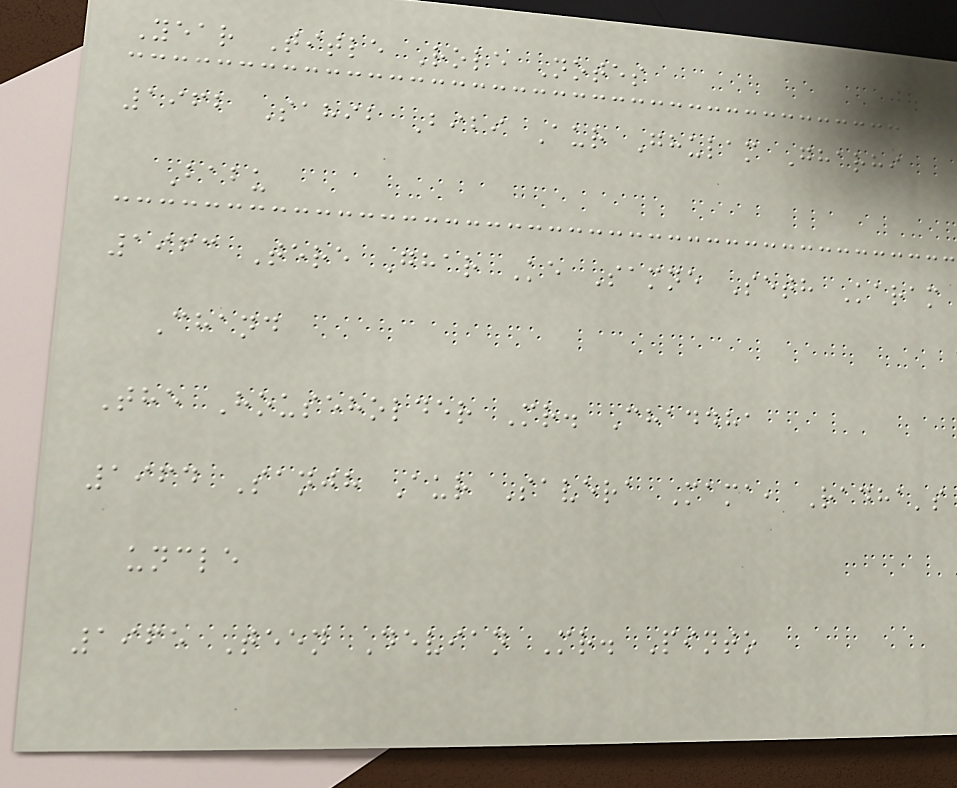Year Title Role Notes
1962 Sahib Bibi Aur Ghulam Gharhi
Babu
1963 Tere Ghar Ke Samne Seth Karam
Chand
The Householder Mr. Chaddha
1964 Sanjh Aur Savera Mama, Radha's
uncle
1965 Teen Devian Mr. Pinto
